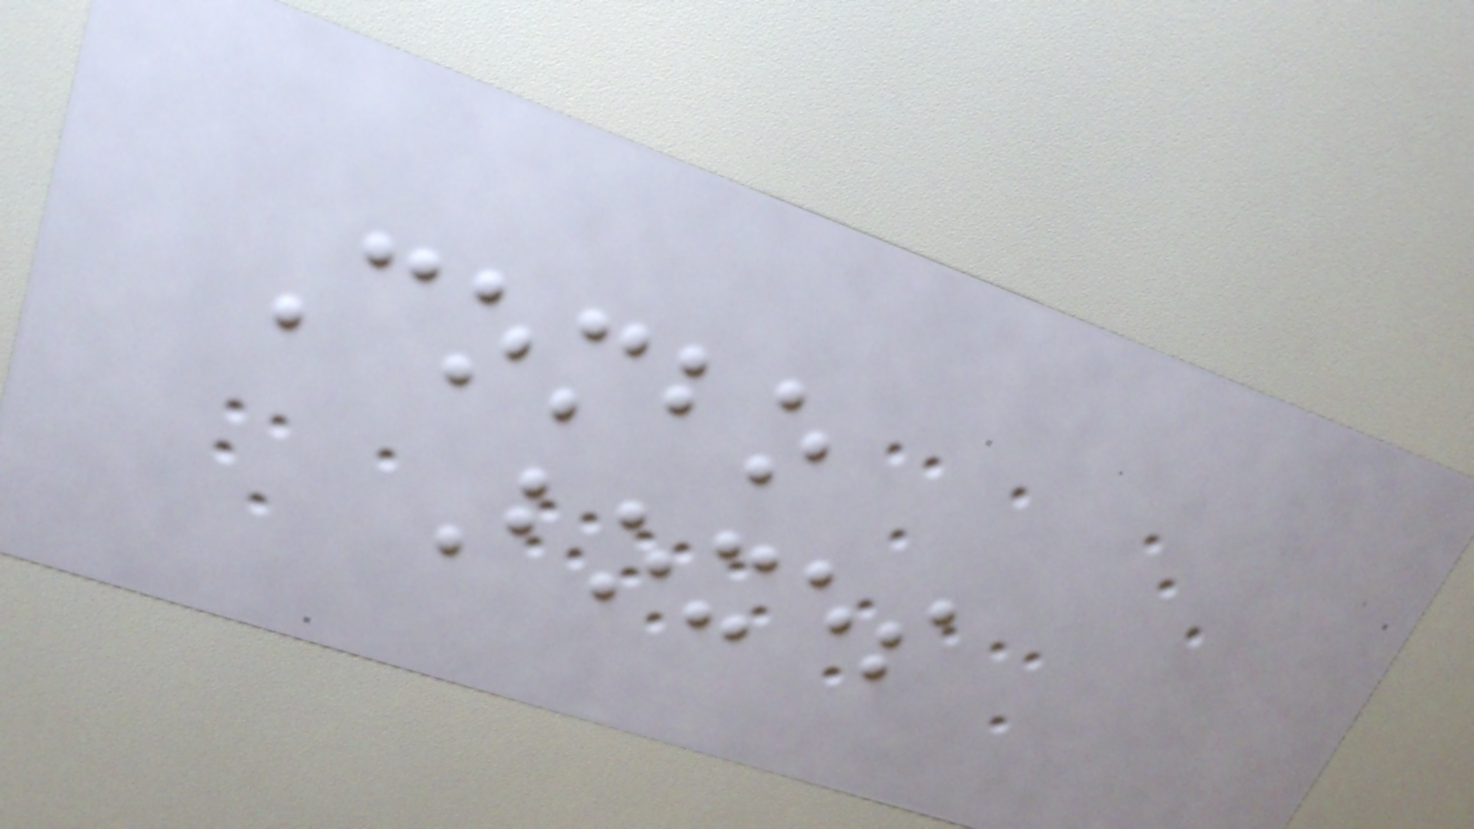Combo
Boxes
